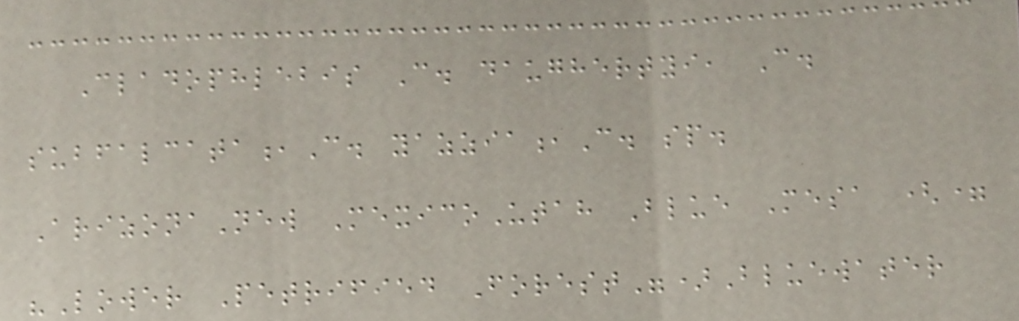Cladophlebis C. daughertyi, C.
subfalcata,C. yazzia,C. sp.
ArizonaNew MexicoUtah Blue Mesa (=
"Lower Petrified Forest")Bluewater
